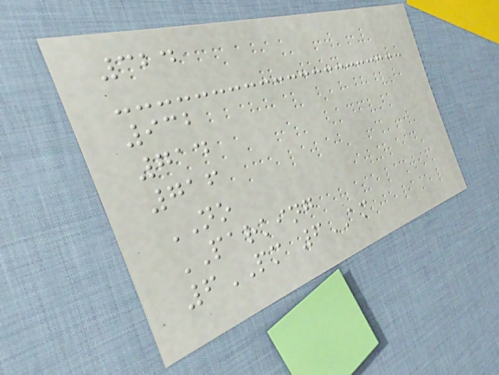324
932
714
716
NO
PARKING
6PM 6AM
